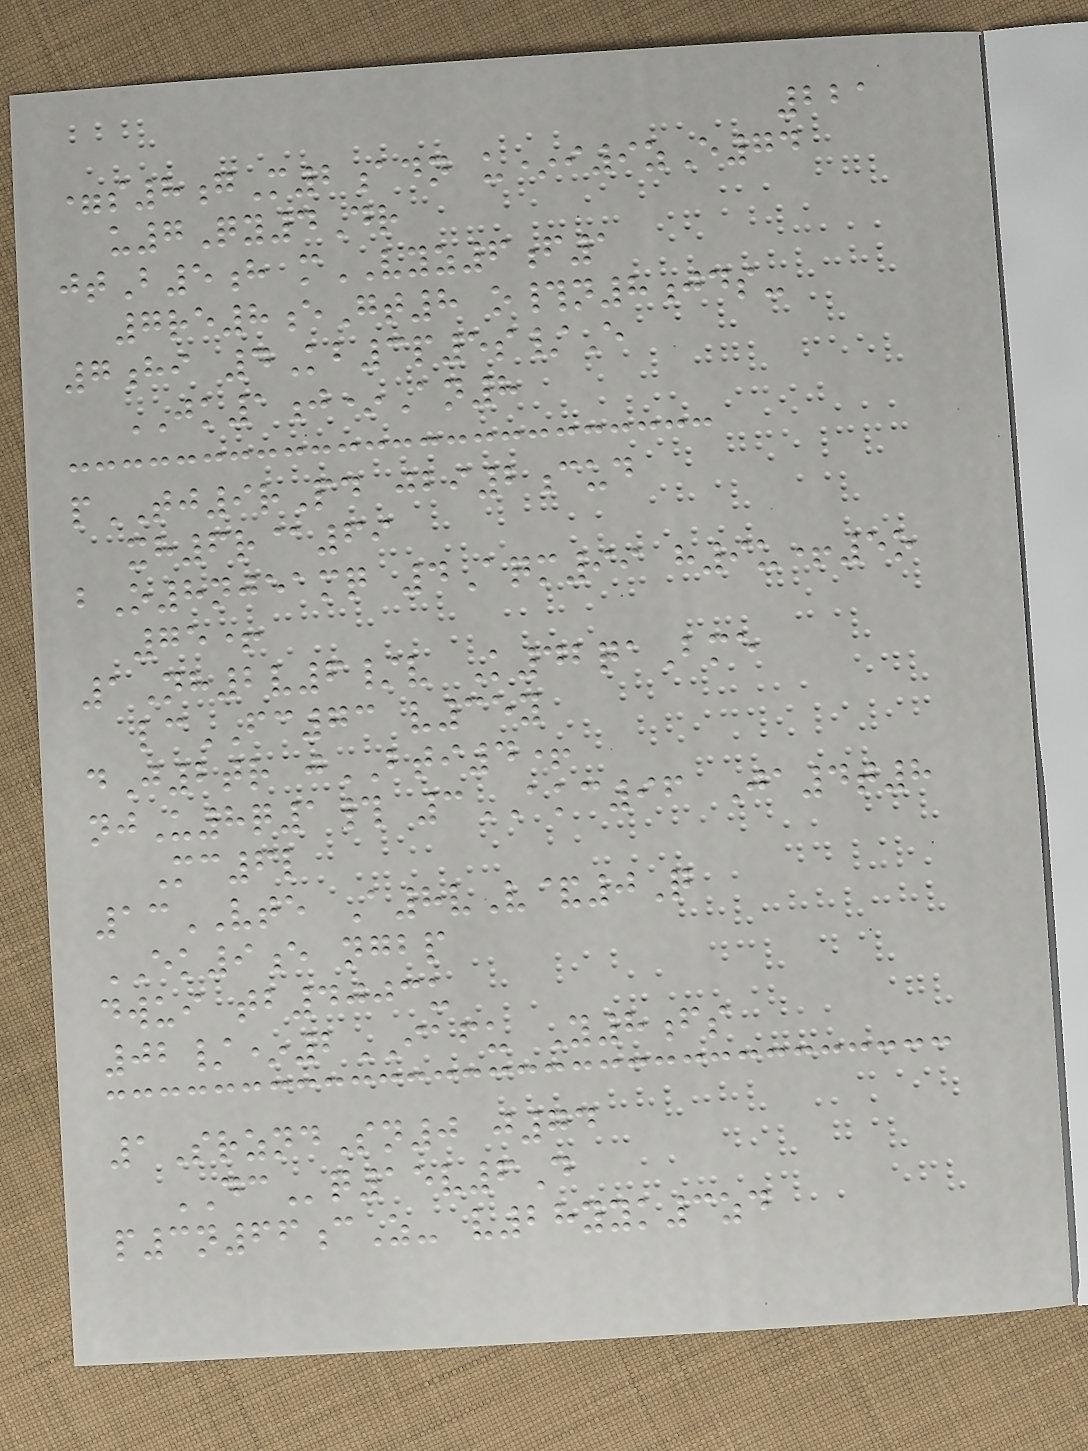221
=s8gM2adn u*i9zE74
u7Qy4Dr
jtB5h mVYZ6f1
7re8eGt8 o#n8jds-
7hi 4Kb3p5s/E
JK1j*An8
pTJ9rPd jbi2cud
xh6r@69
bO8njeamq 4Aqm99 h9u+5o
75+
1Nh2v6/v K42qaBme
lcFC73 v35y
dJ2tr jBTI4+
njU8q1# 3AKC96 Ja4t8
Mc6l
13VTE A8vV&0Q
EK9e ngbp
dwui tb4003u
02/*2IAFU Y8fs
1SrzndSn0 j74
DCq15v6D
p3n66cZ- v28yyk3zd
